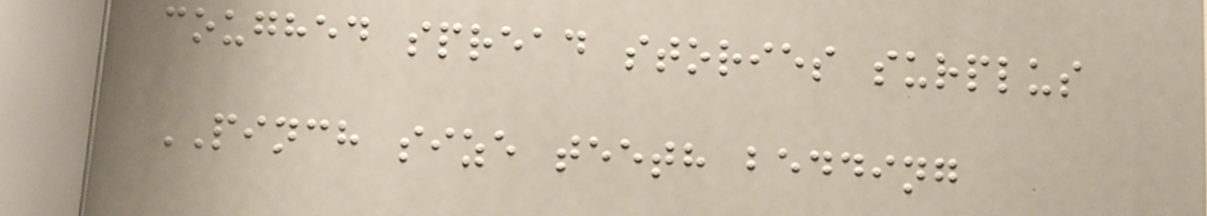coughed spread stories surplus
PINCH size teeth bedding
